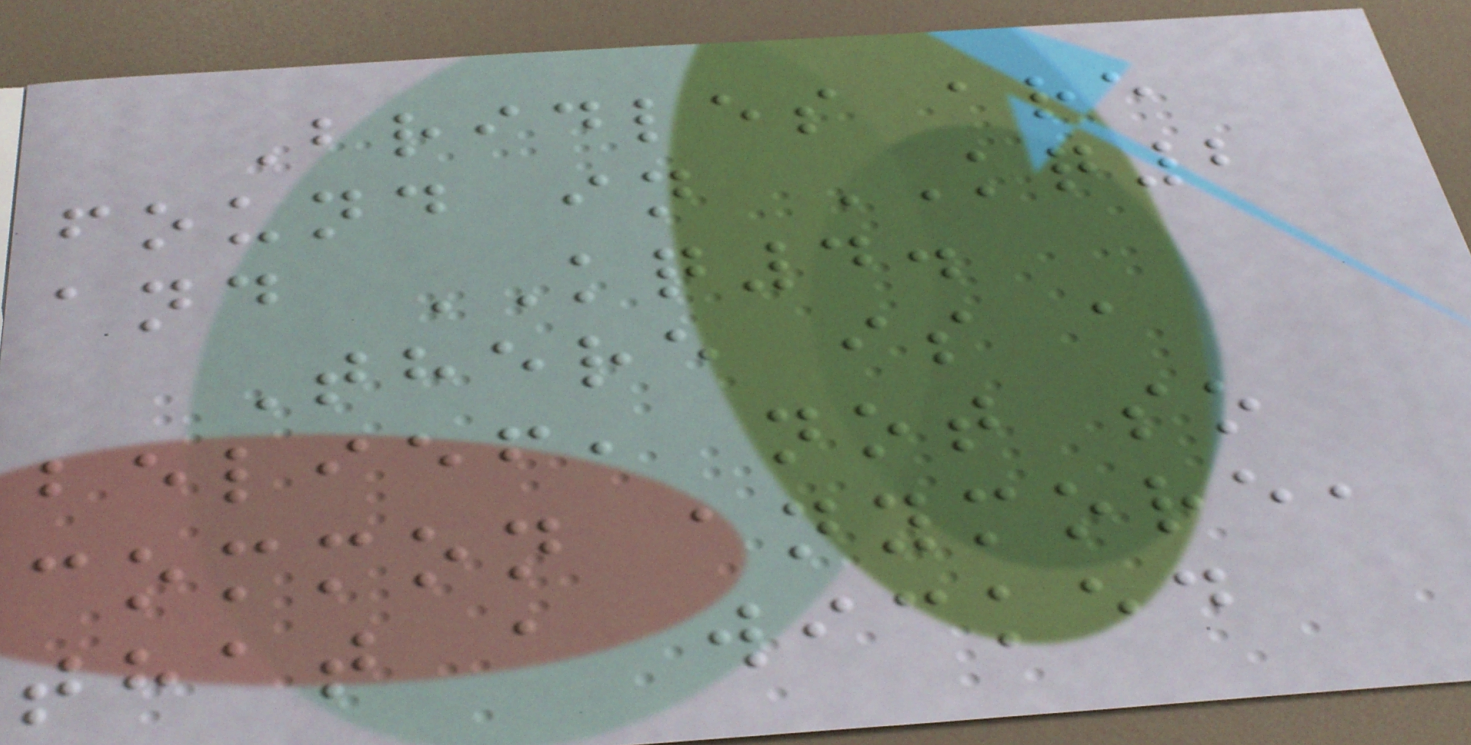Bridles are
found in KQ2
and KQ4.
There is a
belief, not so
common anymore,
that a wicked
